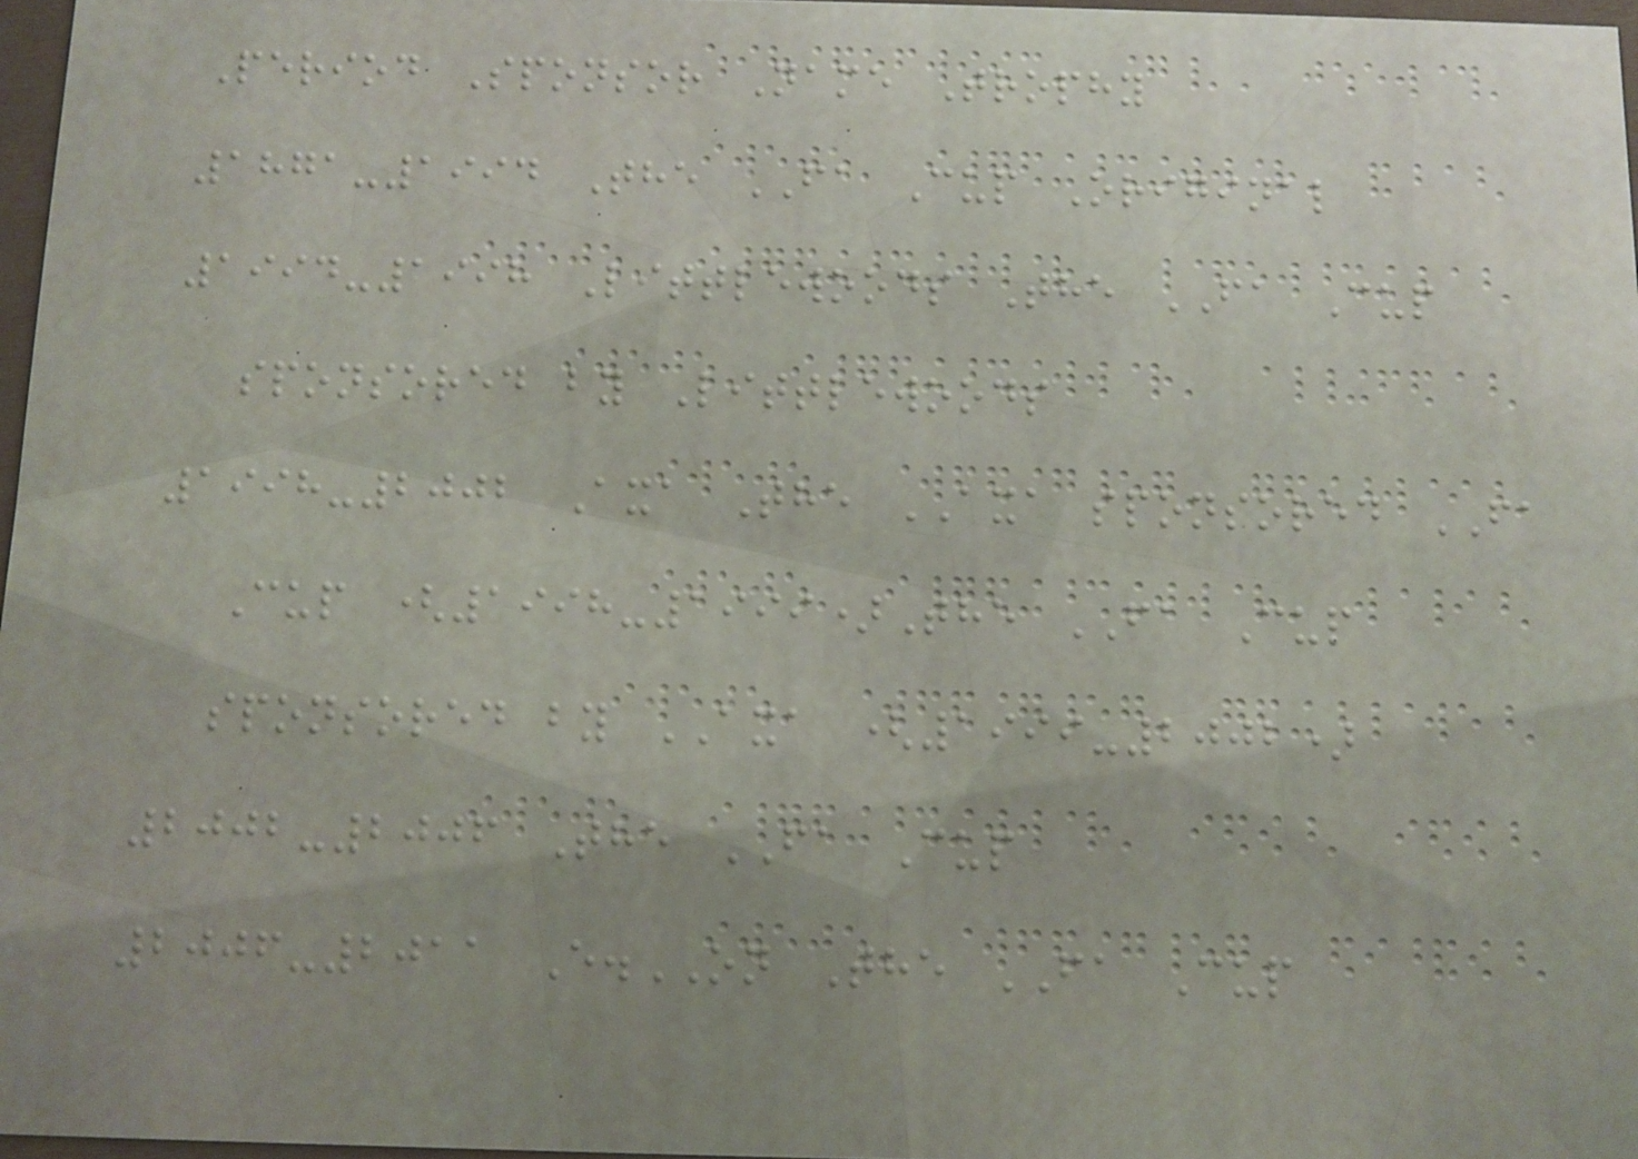Period Sponsor Name Trophy
1871-1994 The FA Cup Original
1994-1998 Littlewoods The FA Cup
sponsored by Littlewoods
1998-2002 Axa The AXA sponsored FA
Cup (1998-1999)The FA Cup
sponsored by AXA (1999-2002)
2002-2006 The FA Cup
2006-2011 E.ON The FA Cup
